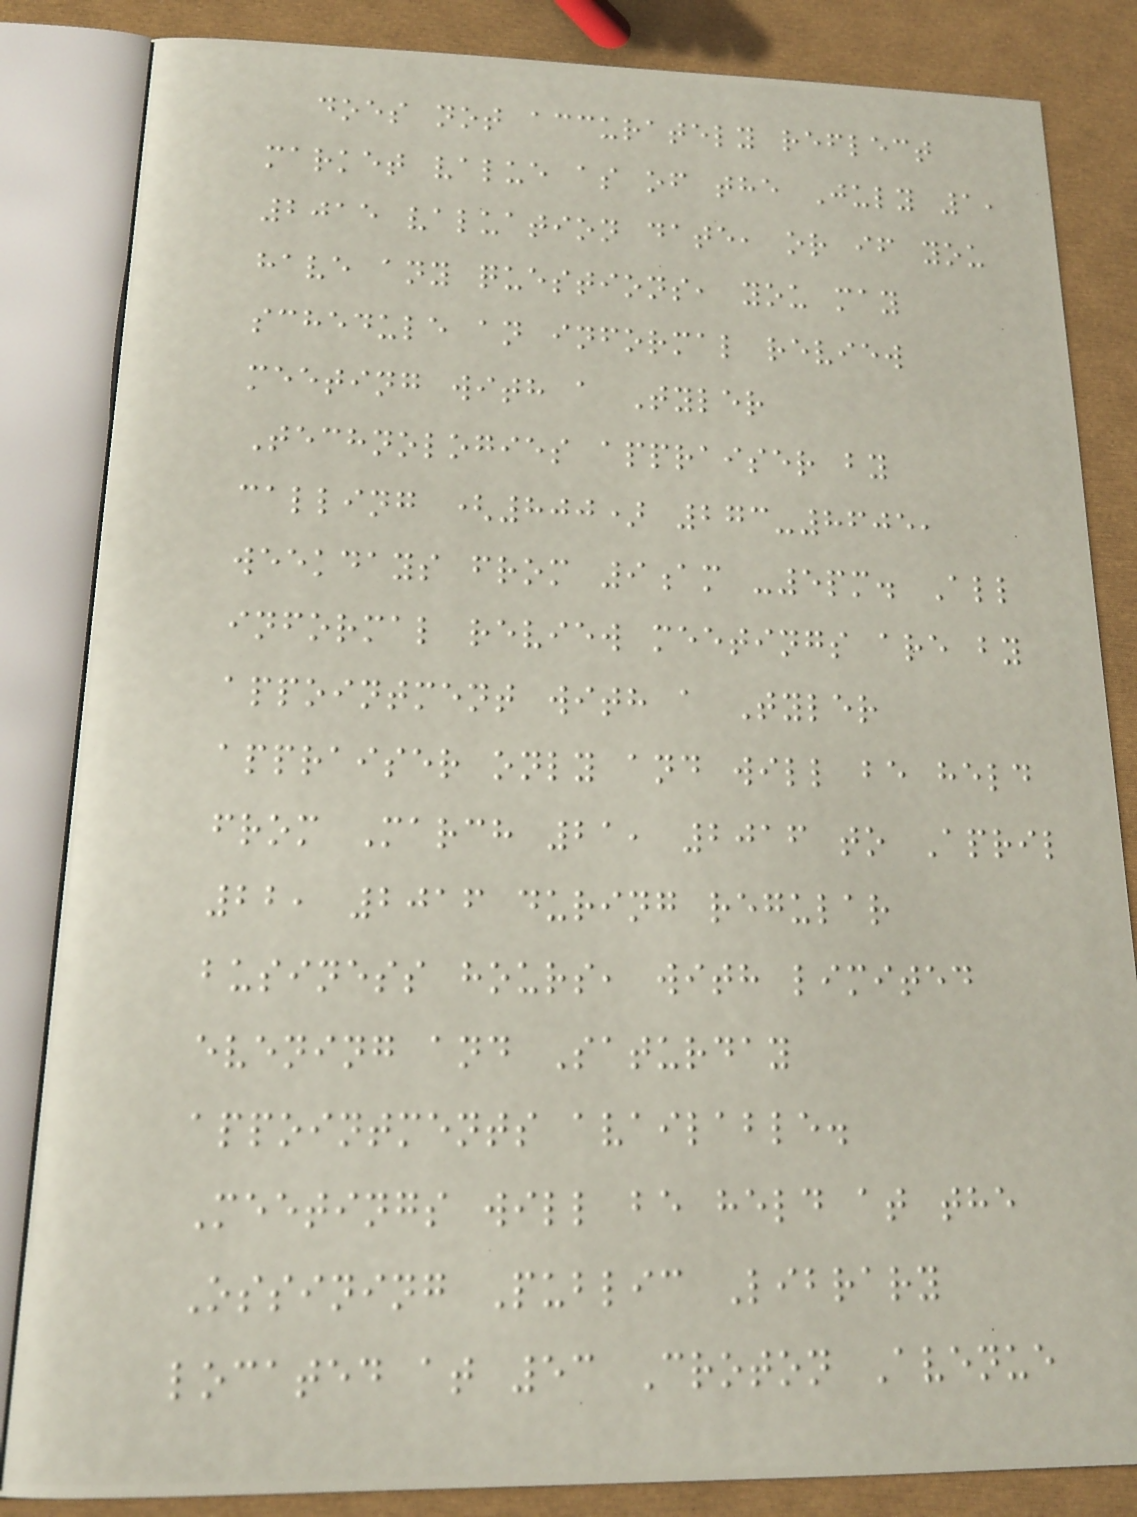does not accurately reflect
market value as of the July 1,
2015 valuation date, or if you
have any questions, you may
schedule an informal review
meeting with a Tyler
Technologies appraiser by
calling (800) 273-8605,
weekdays from 9am -5pm. All
informal review meetings are by
appointment with a Tyler
appraiser only and will be held
from March 21, 2016 to April
22, 2016 during regular
business hours, with limited
evening and Saturday
appointments available.
Meetings will be held at the
Ossining Public Library
located at 53 Croton Avenue
